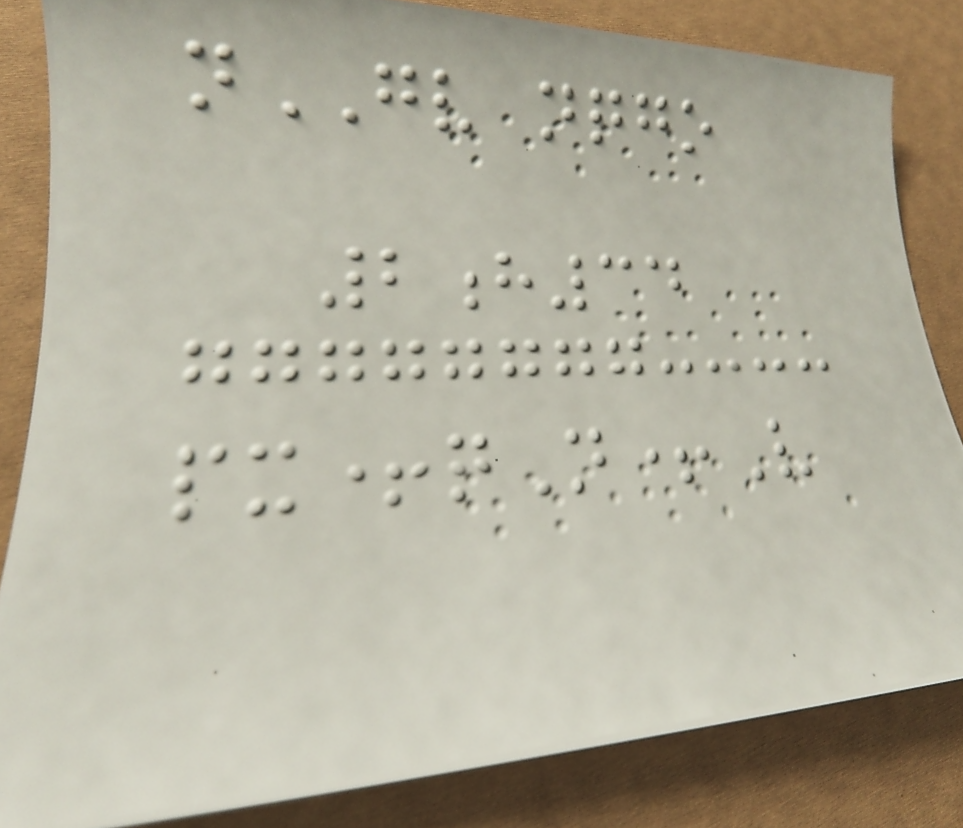nGV nqgo
2h34
px+qN+V
